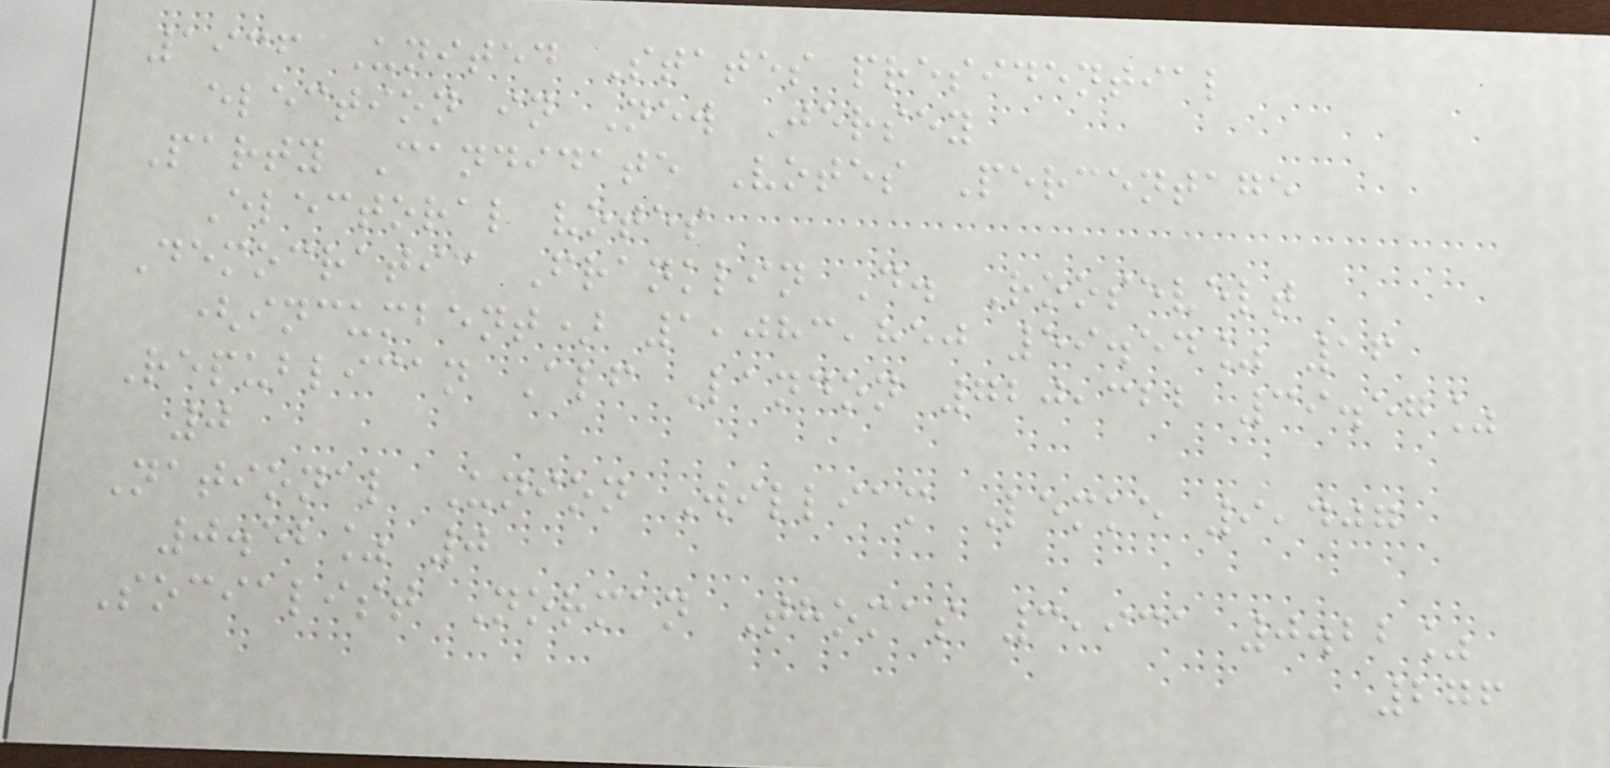1936 United States presidential
election in New Jersey
Party Candidate Votes Percentage
Electoral votes
Democratic Franklin D. Roosevelt
(incumbent) 1,083,850 59.54% 16
Republican Alf Landon 720,322 39.57%
0
National Union William Lemke 9,407
0.52% 0
Socialist Norman Thomas 3,931 0.22%
276
